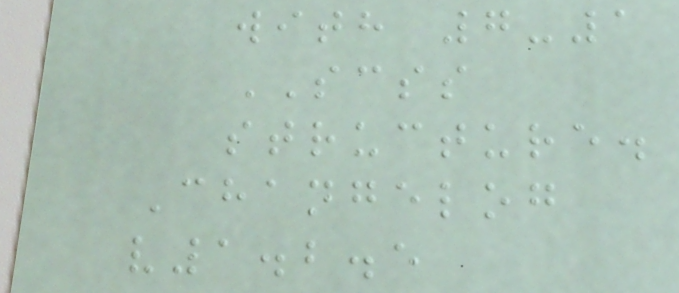with 7-1
SCSS
structure.
Changelog
v1.2.5
